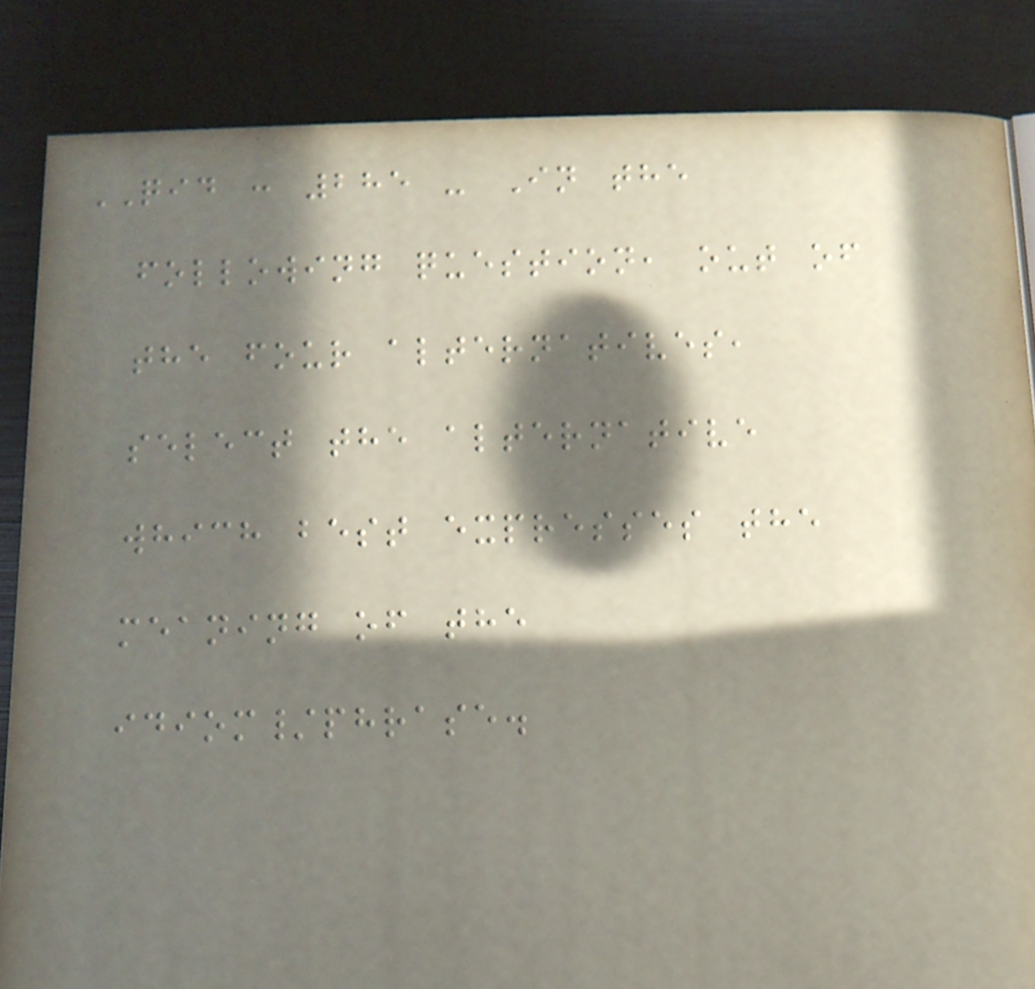QID : 285 - In the
following question, out of
the four alternatives,
select the alternative
which best expresses the
meaning of the
idiom/phrase.
